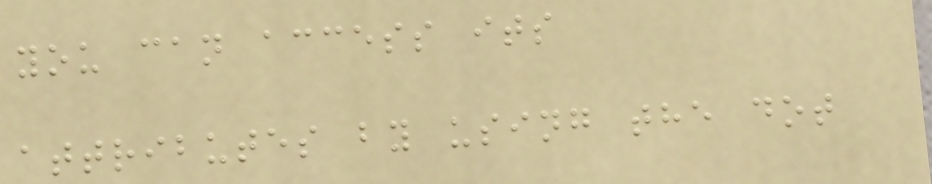you can access its
attributes by using the dot
